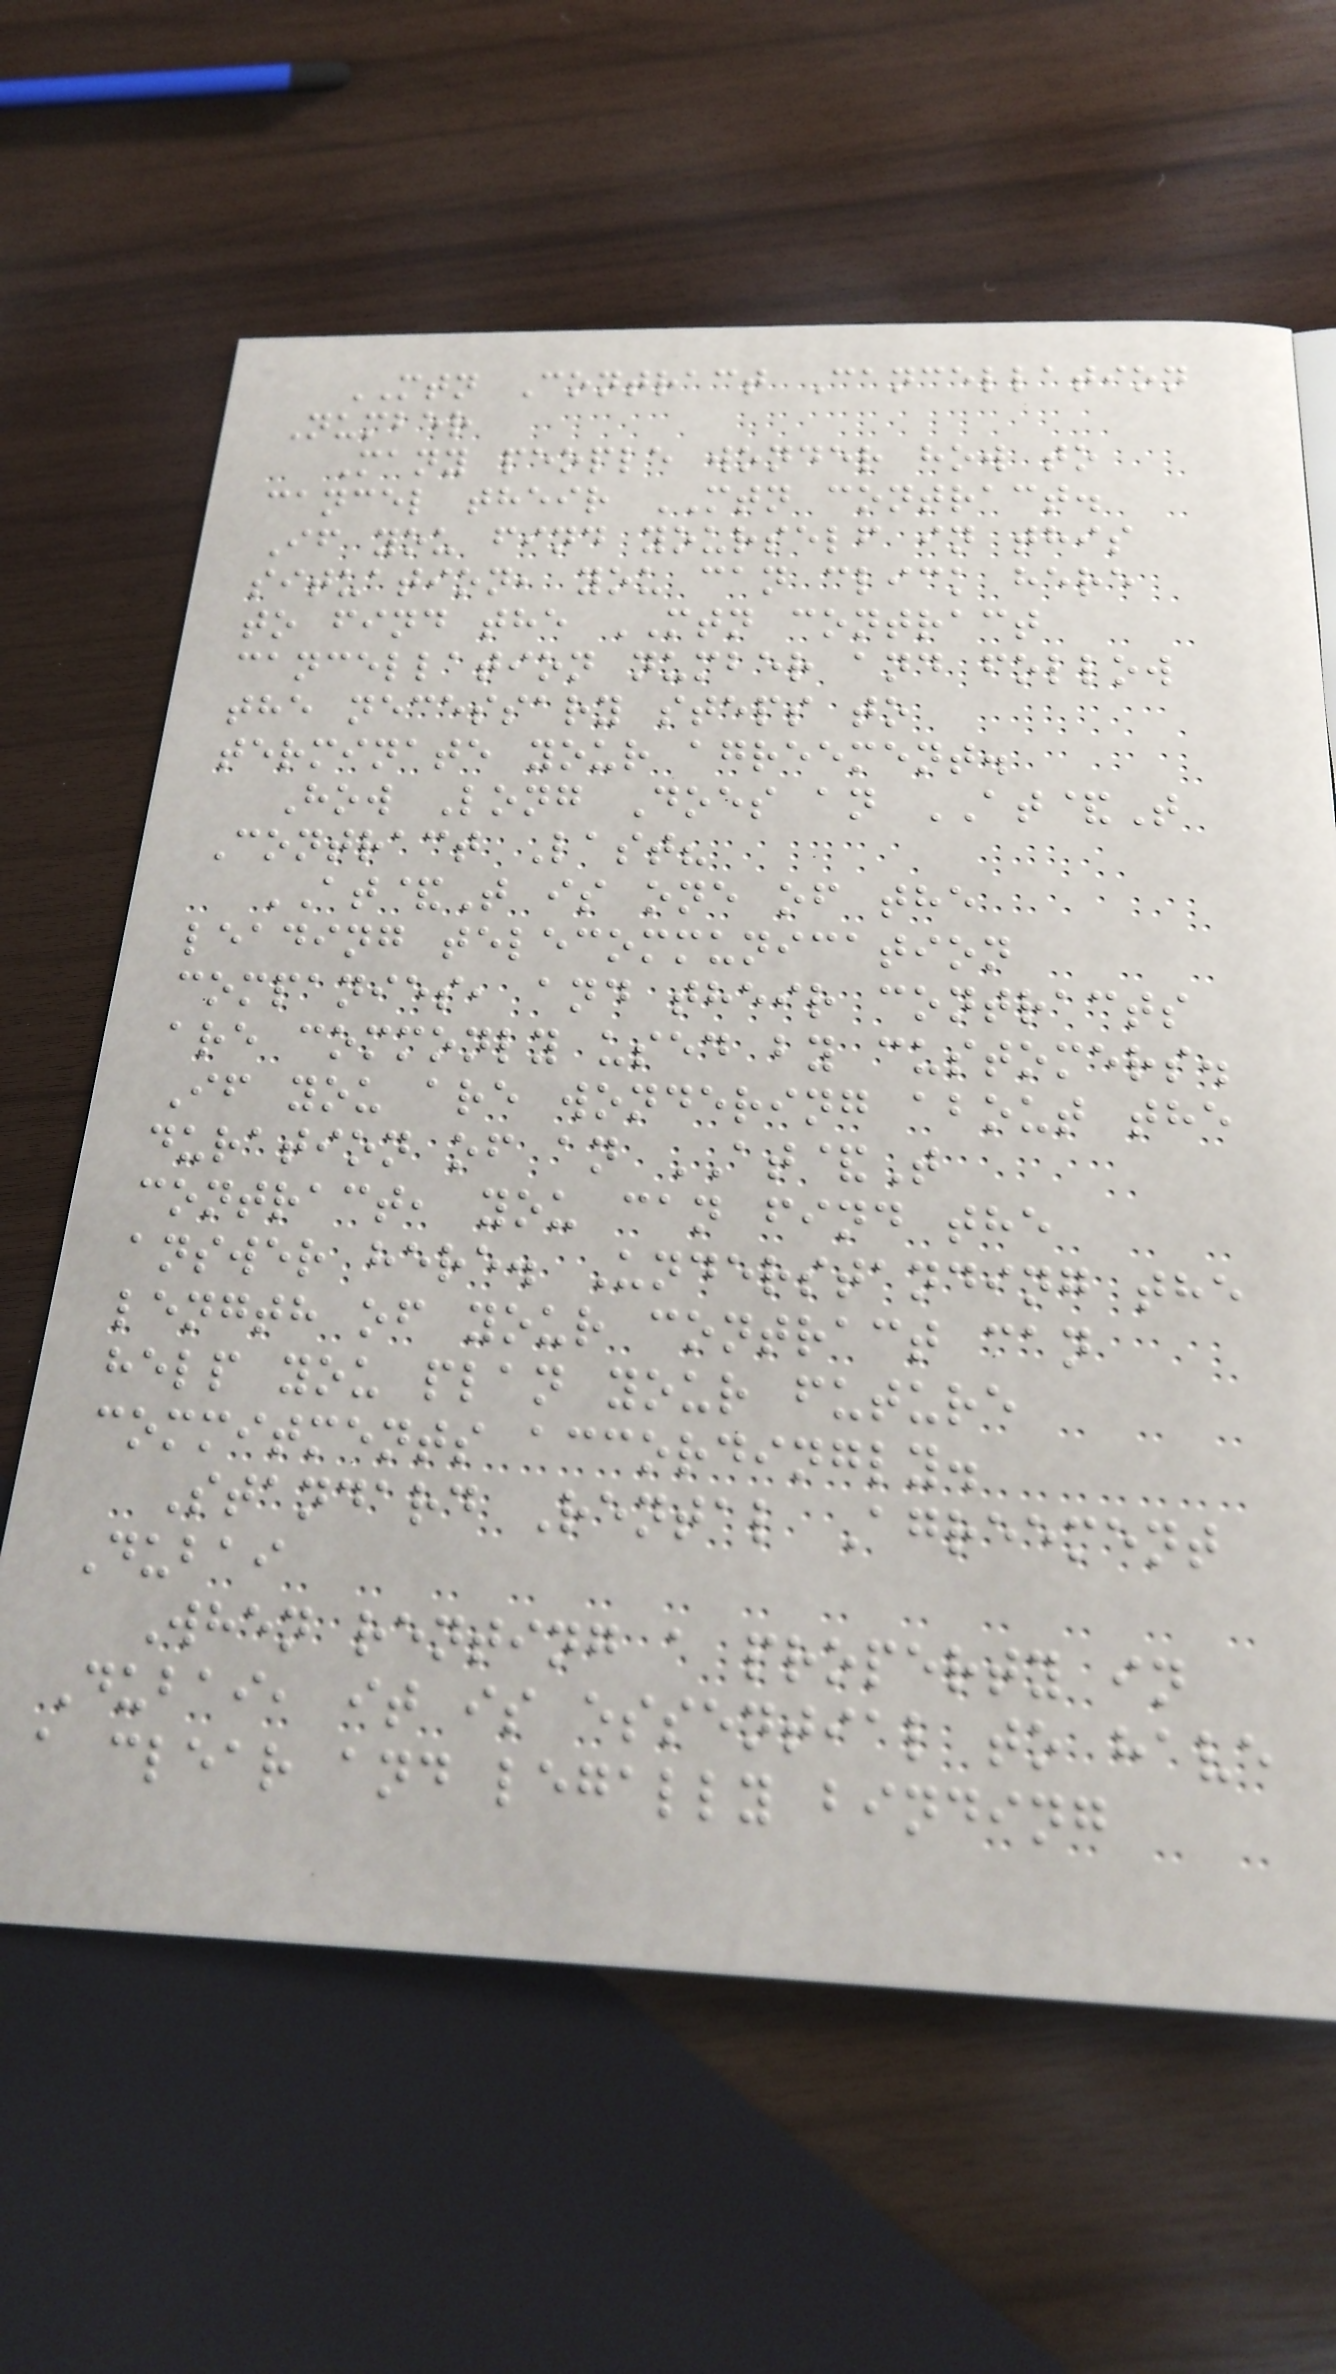MTN Contract Cancellation
Number
Many people wonder how to
cancel their MTN contract.
If you find yourself in this
situation, you can click here
to find the MTN contract
cancellation number and follow
the necessary steps to
terminate your agreement.
How Long Does an AT&T
Contract Last?
AT&T is one of the
leading telecommunication
companies, and their contracts
are commonly used by customers.
If you are wondering about the
duration of an AT&T
contract, you can find the
answer here. Understanding the
length of your contract can
help you plan your future
commitments accordingly.
Standard Rental Agreement
Dubai
When renting a property in
Dubai, it is essential to have
a clear and legally binding
